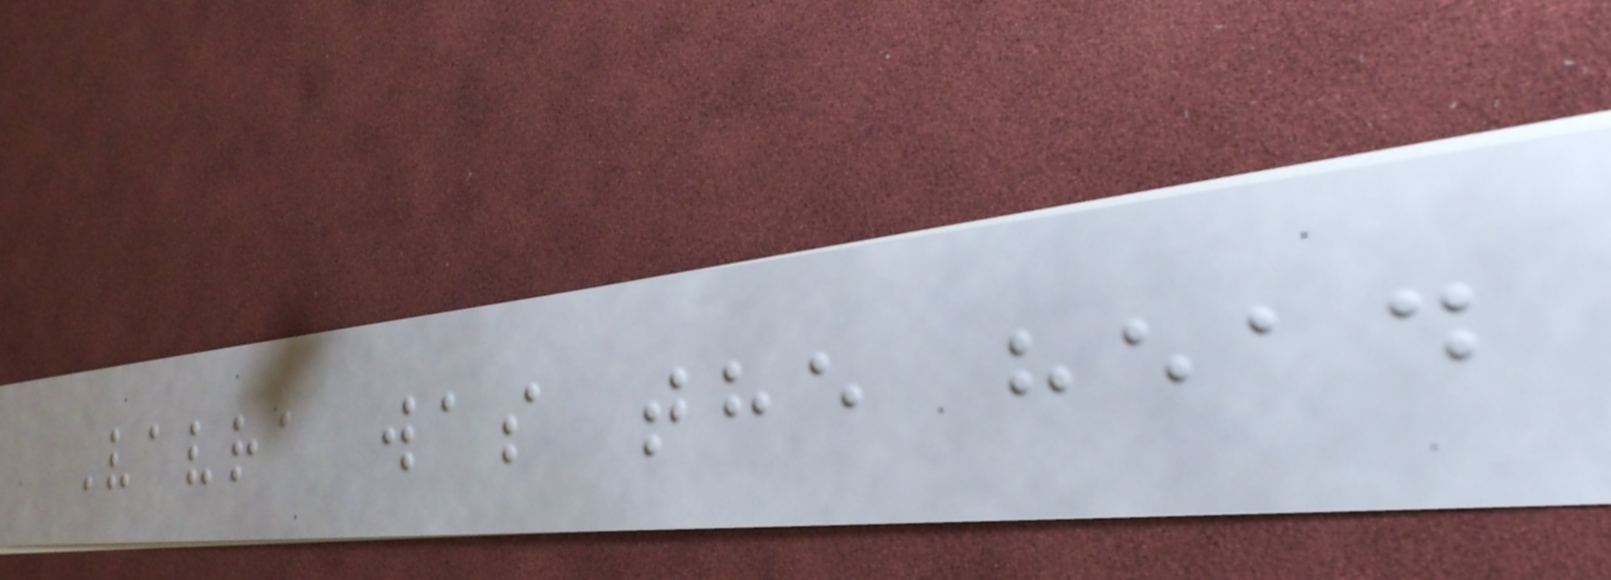Vavra was the head
